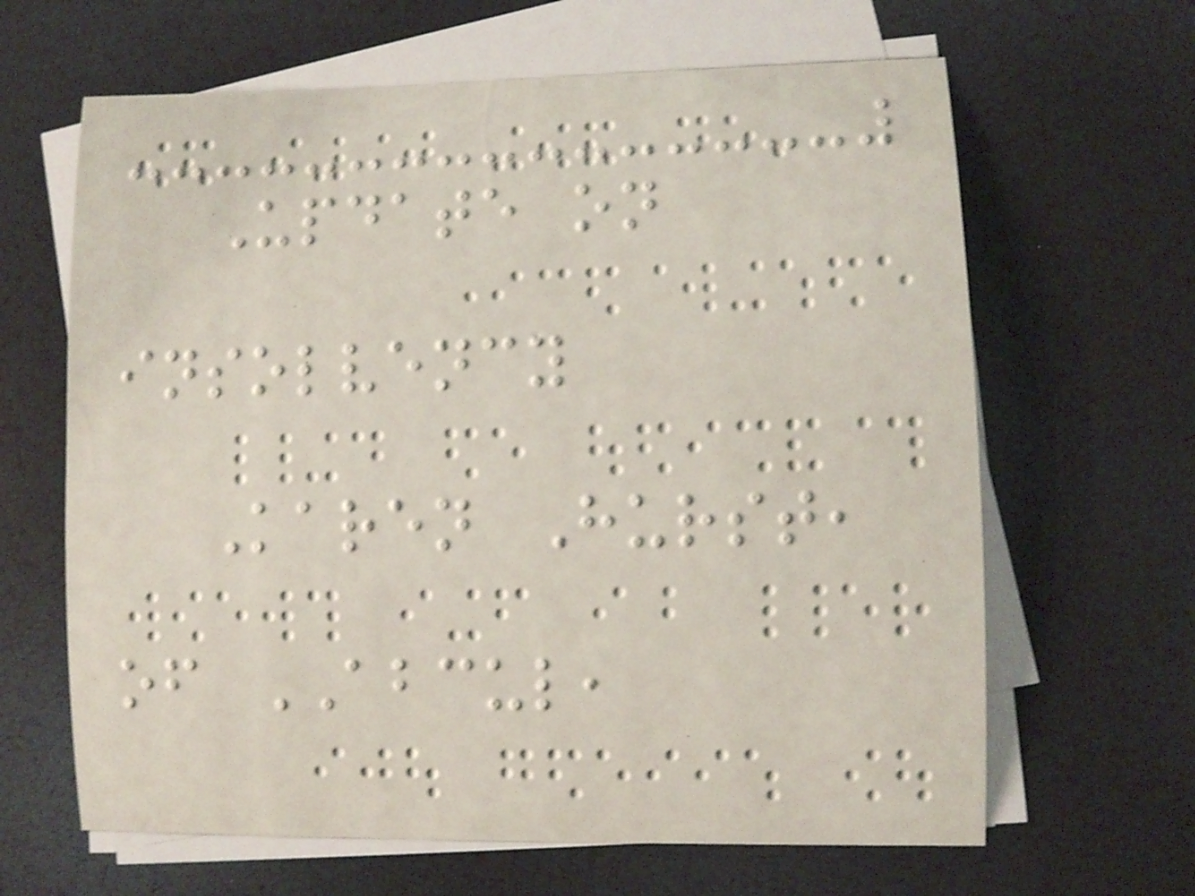Update on
insolvency
Karen Hurst,
of ABCUL,
